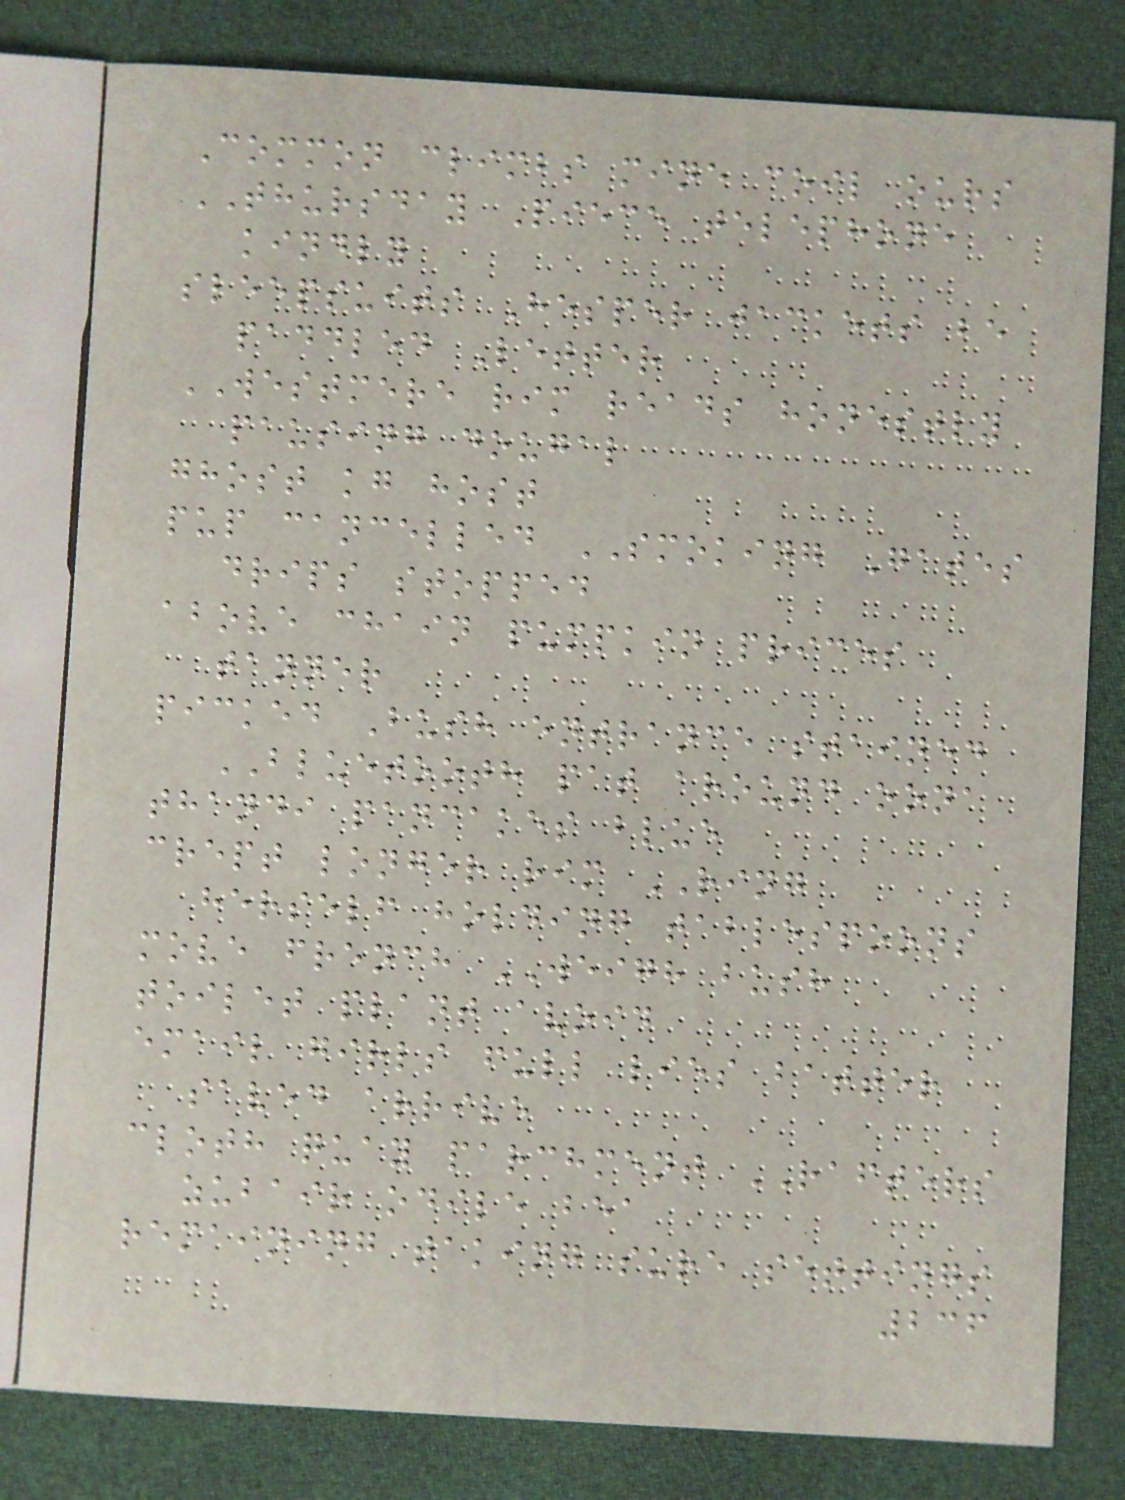Common climbs mine coil ours
THURSDAY Piece telephone
kindly
sleepsuits Hesper jackets be
paddled Letter
WESTMERE rim reads honestly
pausing dougal
ghost kg host
pup cancelled SMOKING Gates
drips stopped
above chain pumpkin prices
tanner
picked Bush entrance stained
BLUETOOTH pat around oona
thandi pancakes blue
crept longer rim RING
herself holding tablespoons
move french WEIGH bush
toilet plant avoid
email girls full lies batter
saved arrive
cloth quay parchment RAFTERS
zubair odile bea
remaining taking sure settings
236
